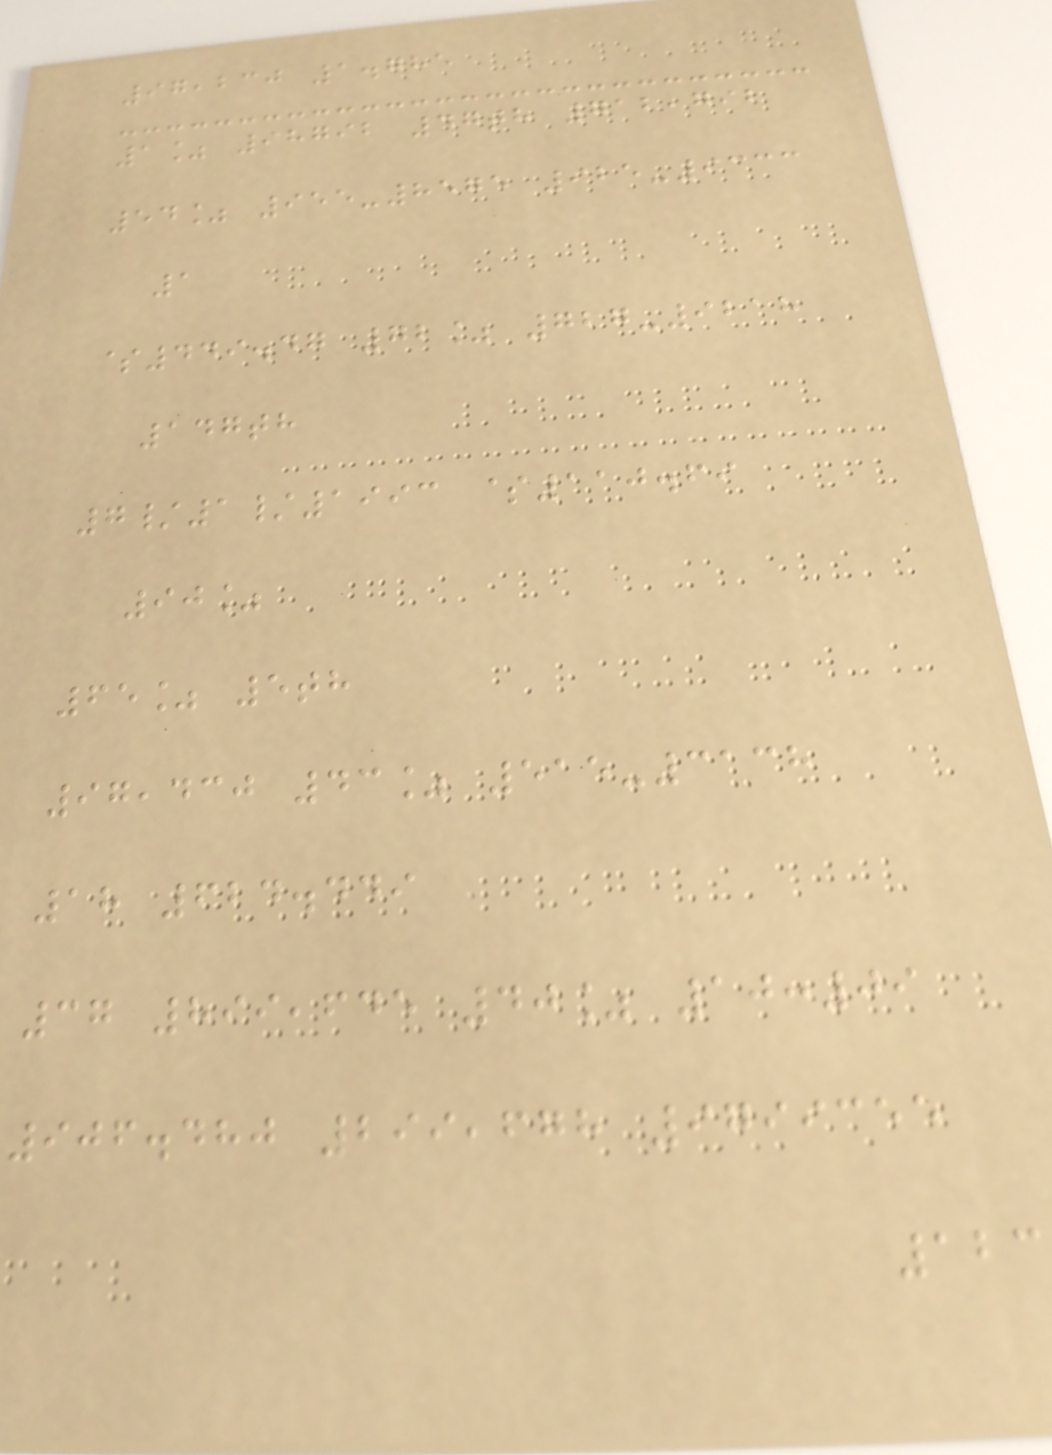97,230 1.785
1% 98792 47th 712,792
54% 955-8575 925-9333
1
$449.47 72% 727-9218
147th
7/1/1993 $110.69
90%
65% 5th
97,430 43% 515-3138
18 624.449
37 899,645 40% 10:09
906.480 299,678 9799355
123
